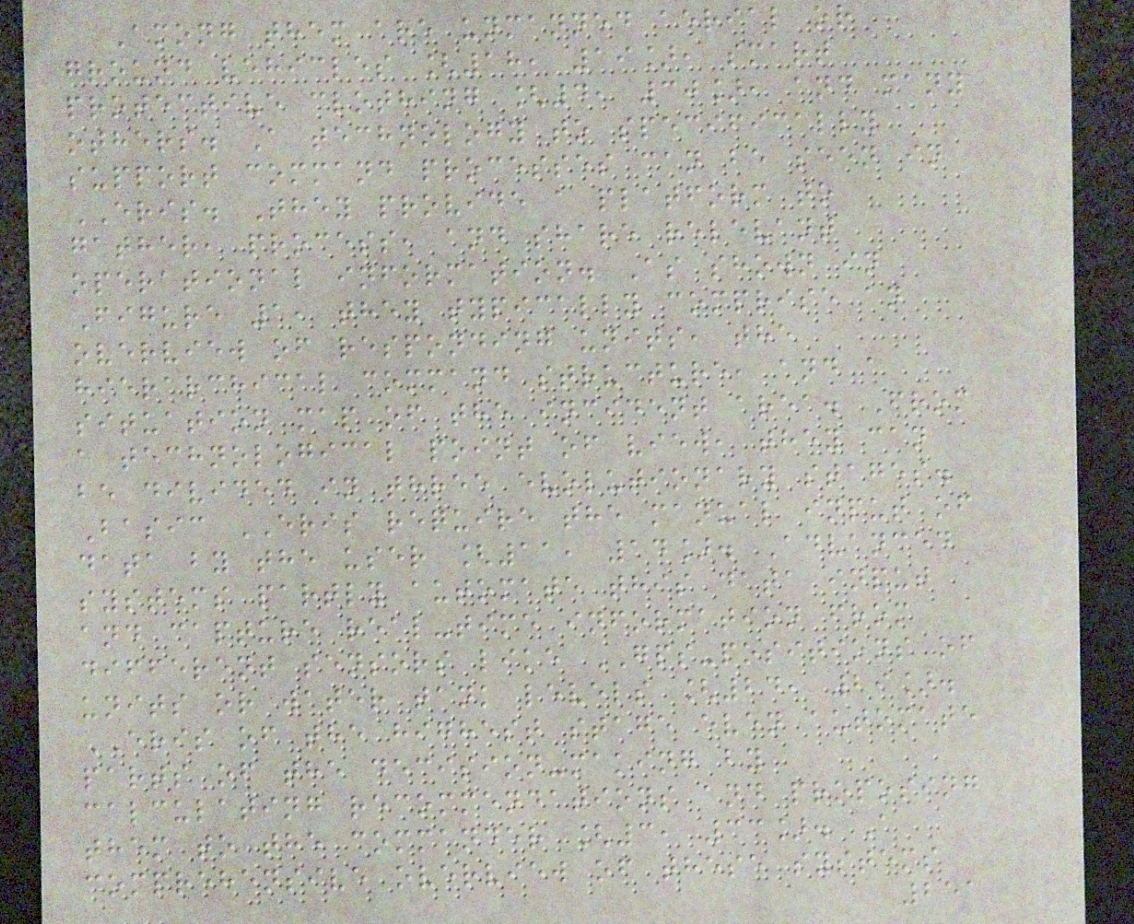Among them are unmanned aerial or
ground vehicles [18, 19], smart
protective clothing [4, 30], and many
others. A technology to specifically
support command processes can be seen in
ERIS. They provide a platform to
gather, process, and share relevant
operational information. As shown in
Figure 1, they typically comprise an
overview of responding units, the
hierarchical command structure, and a
situation map of the incident area. From
a technological point of view, they can
be divided in three evolutionary stages.
Basic ERIS require the manual input of
data by the user [11, 14]. Advanced
systems partly automate this data input
and capture real-time information from
different sensors like GPS-positions of
units or water tank levels [24, 29].
ERIS of the highest stage even automate
parts of the decision-making by
calculating recommendations and proposing
them to the commander [3, 33]. A
comprehensive overview of these systems
251
